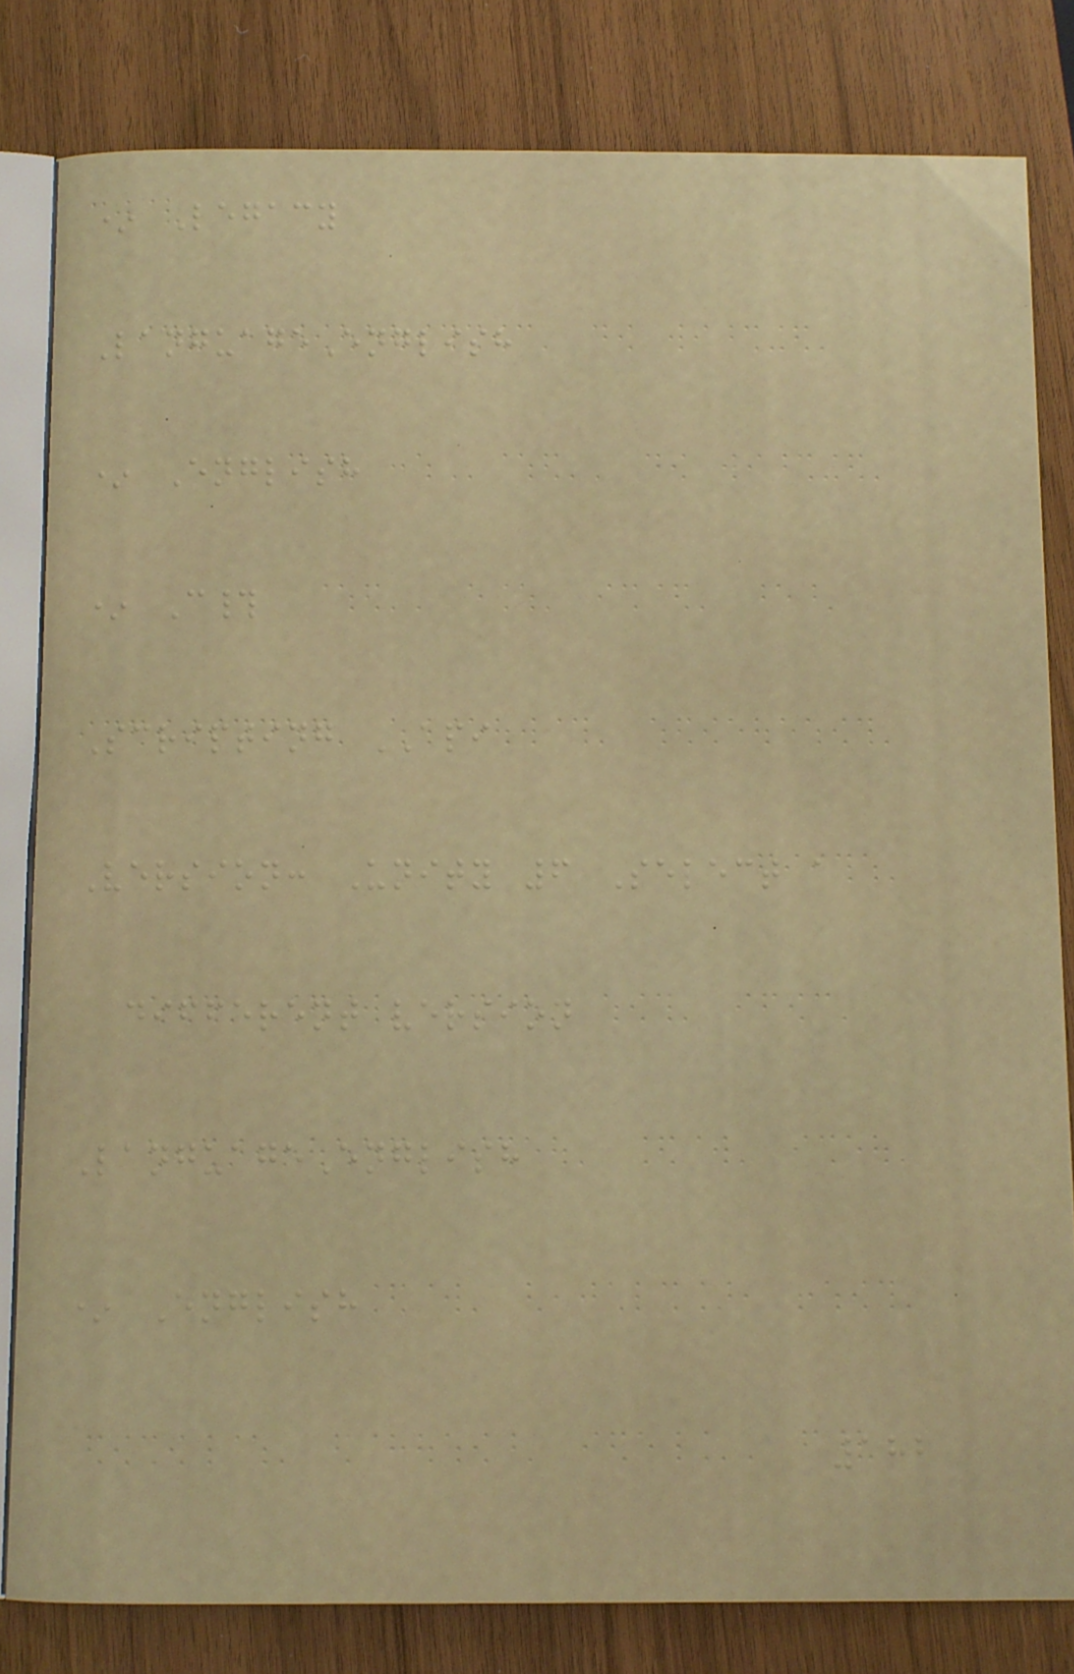* Legacy
LanguageEnglish
* English
* C#
Scripting API
Version: Unity 6 Select a
different version
LanguageEnglish
* English
182
